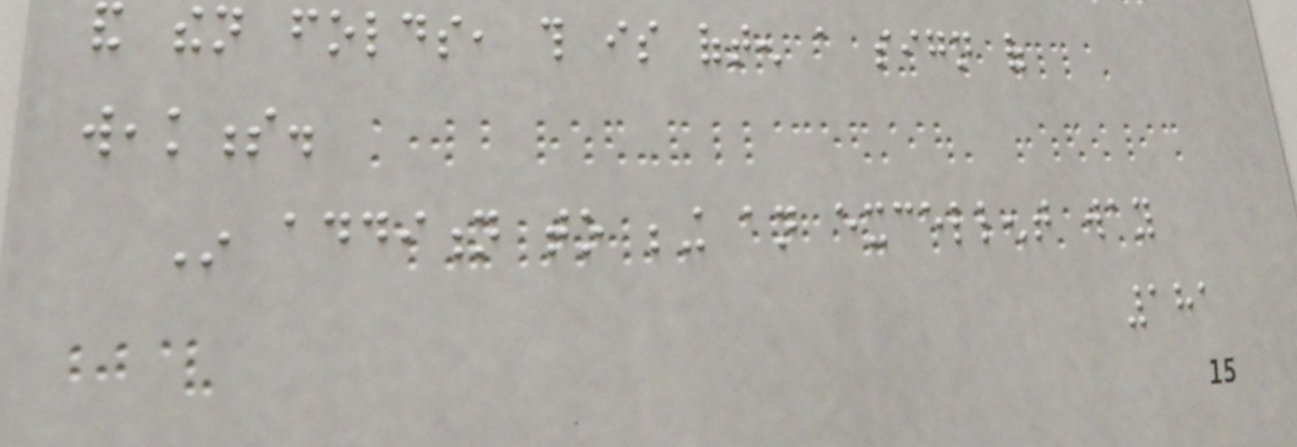and then folds, this is often a sign of
weakness.
In addition to being an excellent way
181
